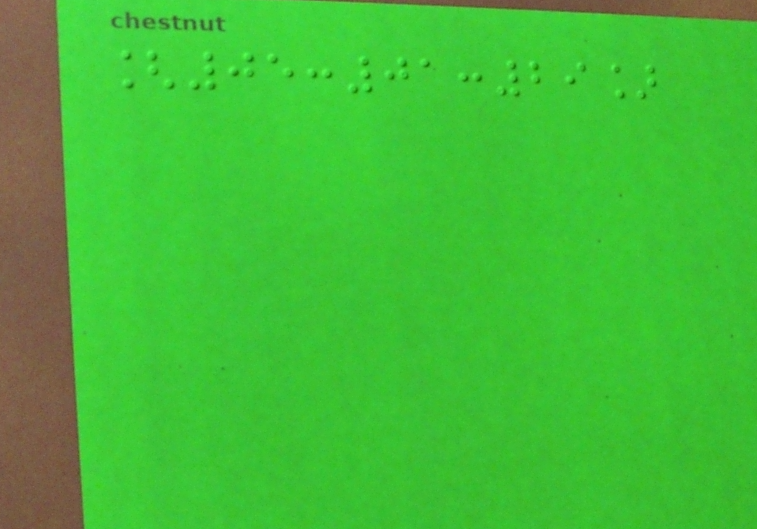[05:01:29]
